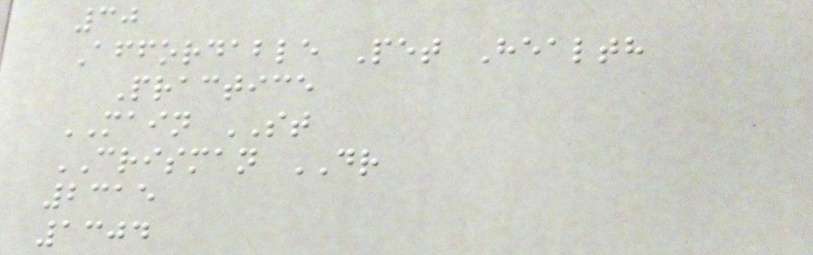30
Affordable Pet Health
Practice
MAIN ST
CRISMAN DR
2315
1304
